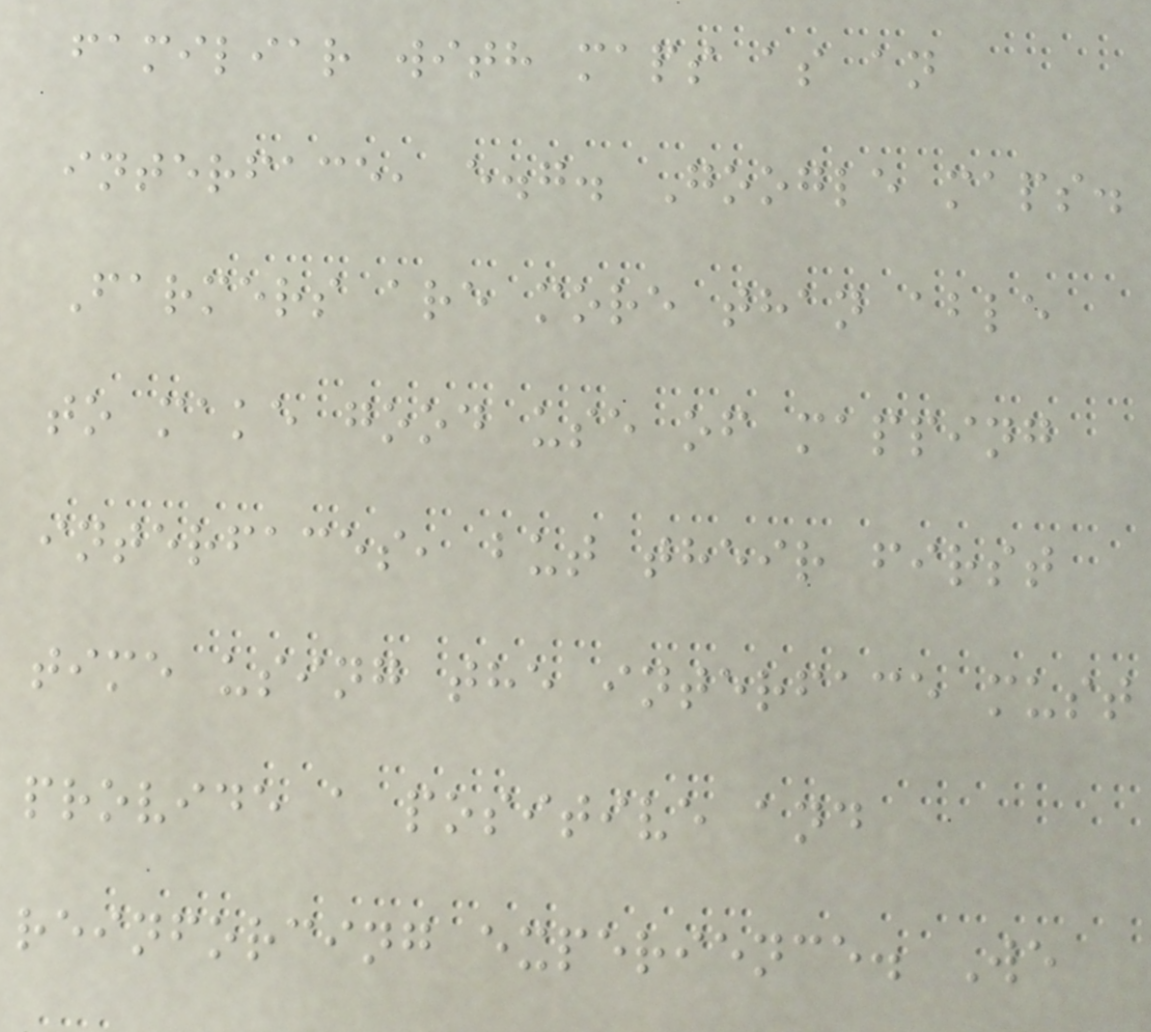familiar with maps as an
interface, e.g. Google maps.
Farmers are more than able
to make good use of mapping
interfaces, but their first
time using the interface must
provide a positive and
reinforcing experience. We
